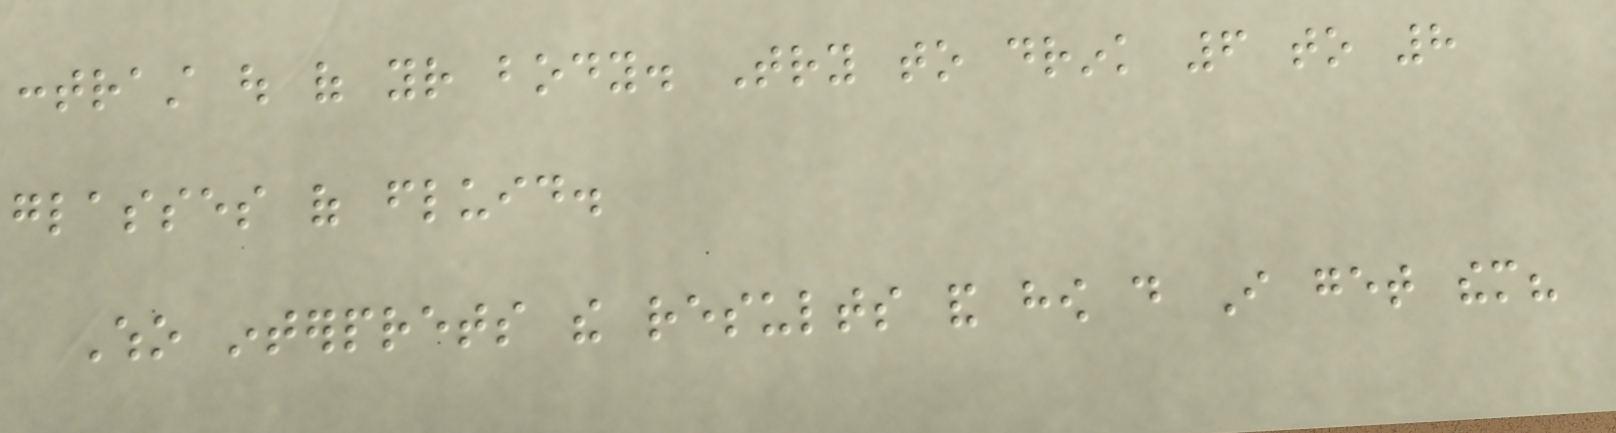contrast out of your body. Try to drink 6 to 8
glasses of fluid.
Who interprets the results and how do I get them?
